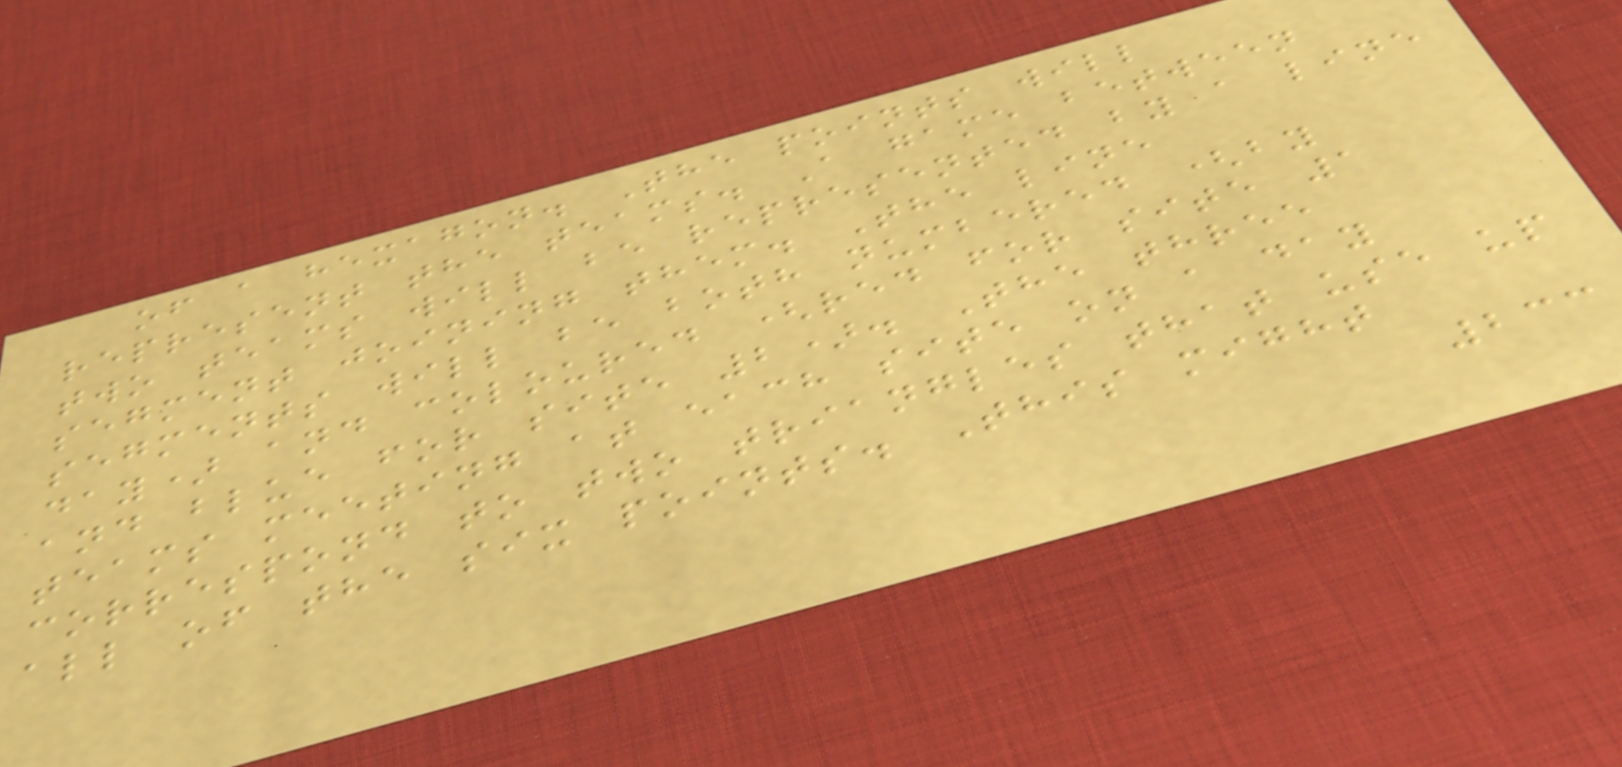of a hexagon. The points will
represent the teams. A game between
two teams will be represented by a line
segment joining them. The line
segments will be both numbered (by
day) and coloured (red for site 1
and blue for site 2). The three
teams meeting at each site on a day
correspond to two triangles that use up
all of the six points. This might
233
